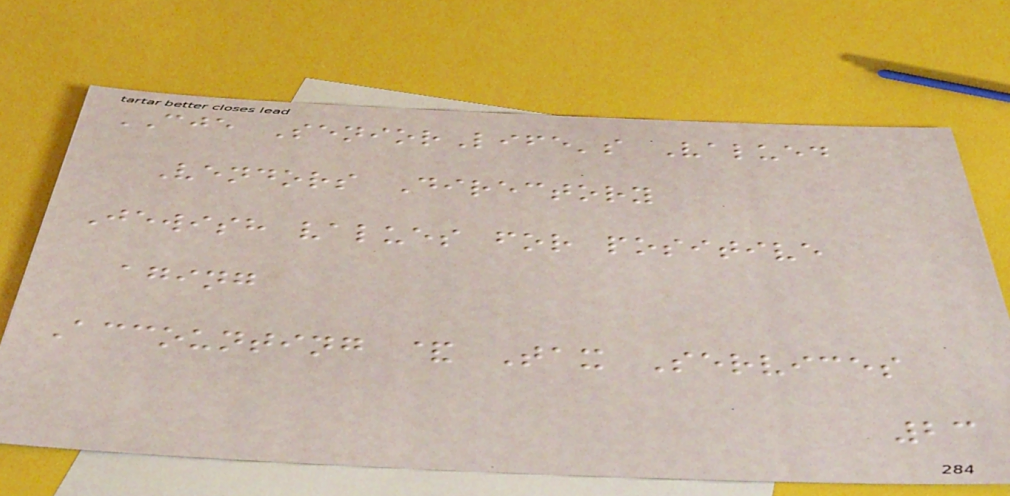CJE SeniorLife's Valued
Vendors Directory
Jewish values for positive
aging
Accounting & Tax Services
23
